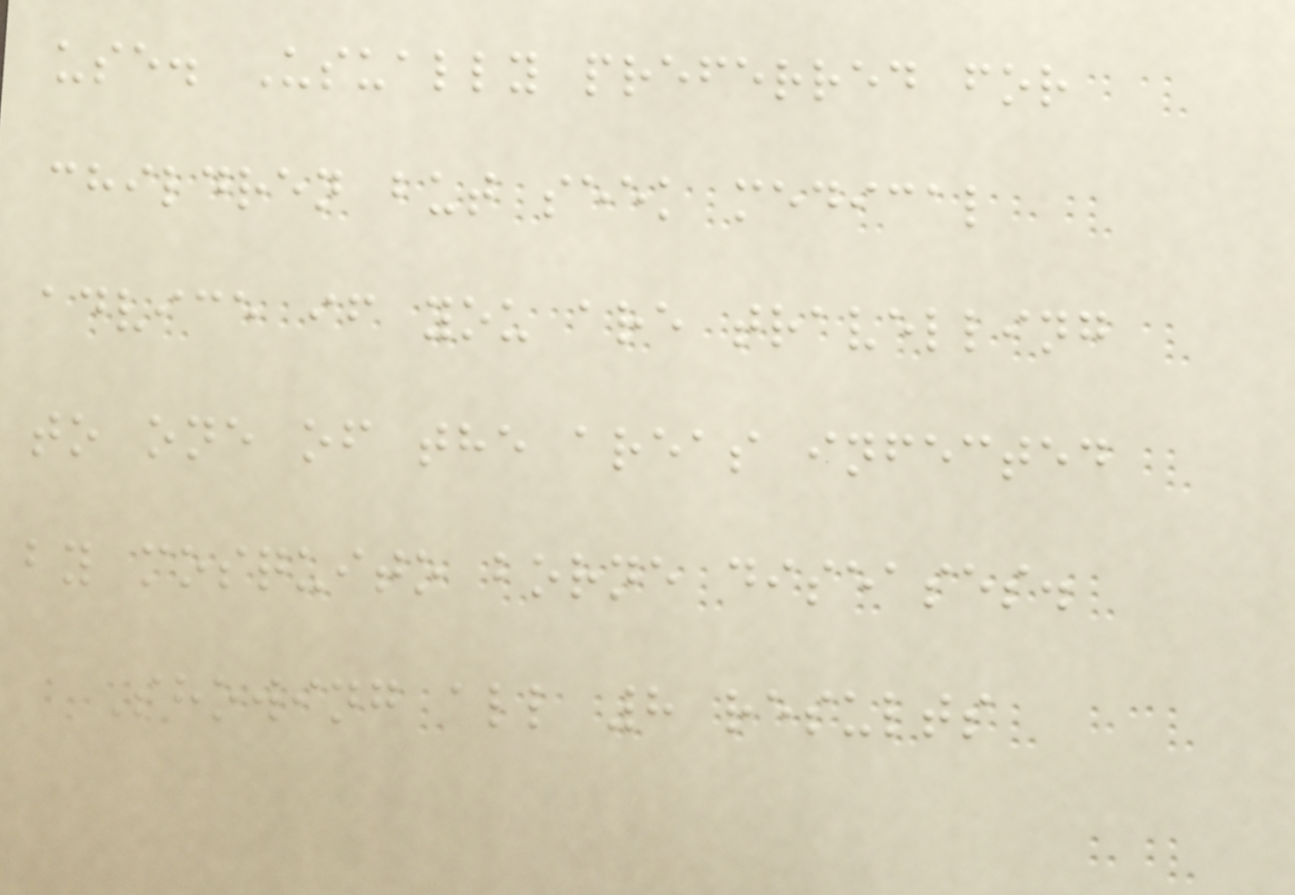use. Usually preferred for
children but seek medical
advice if you are travelling
to one of the areas infected
by mosquito borne diseases.
Showing all 8 results
